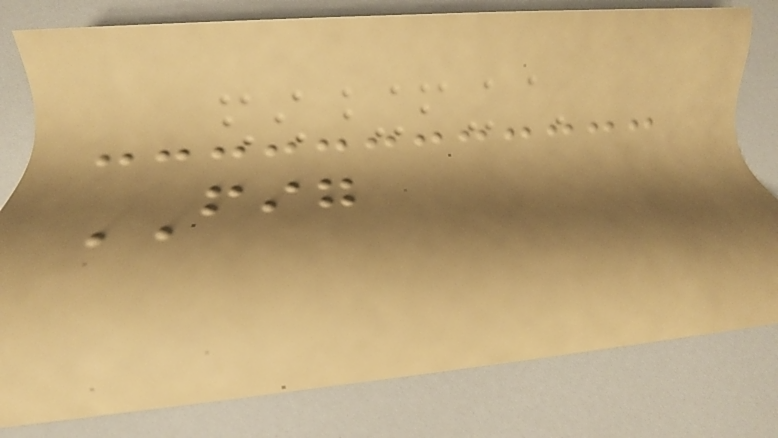FIG
